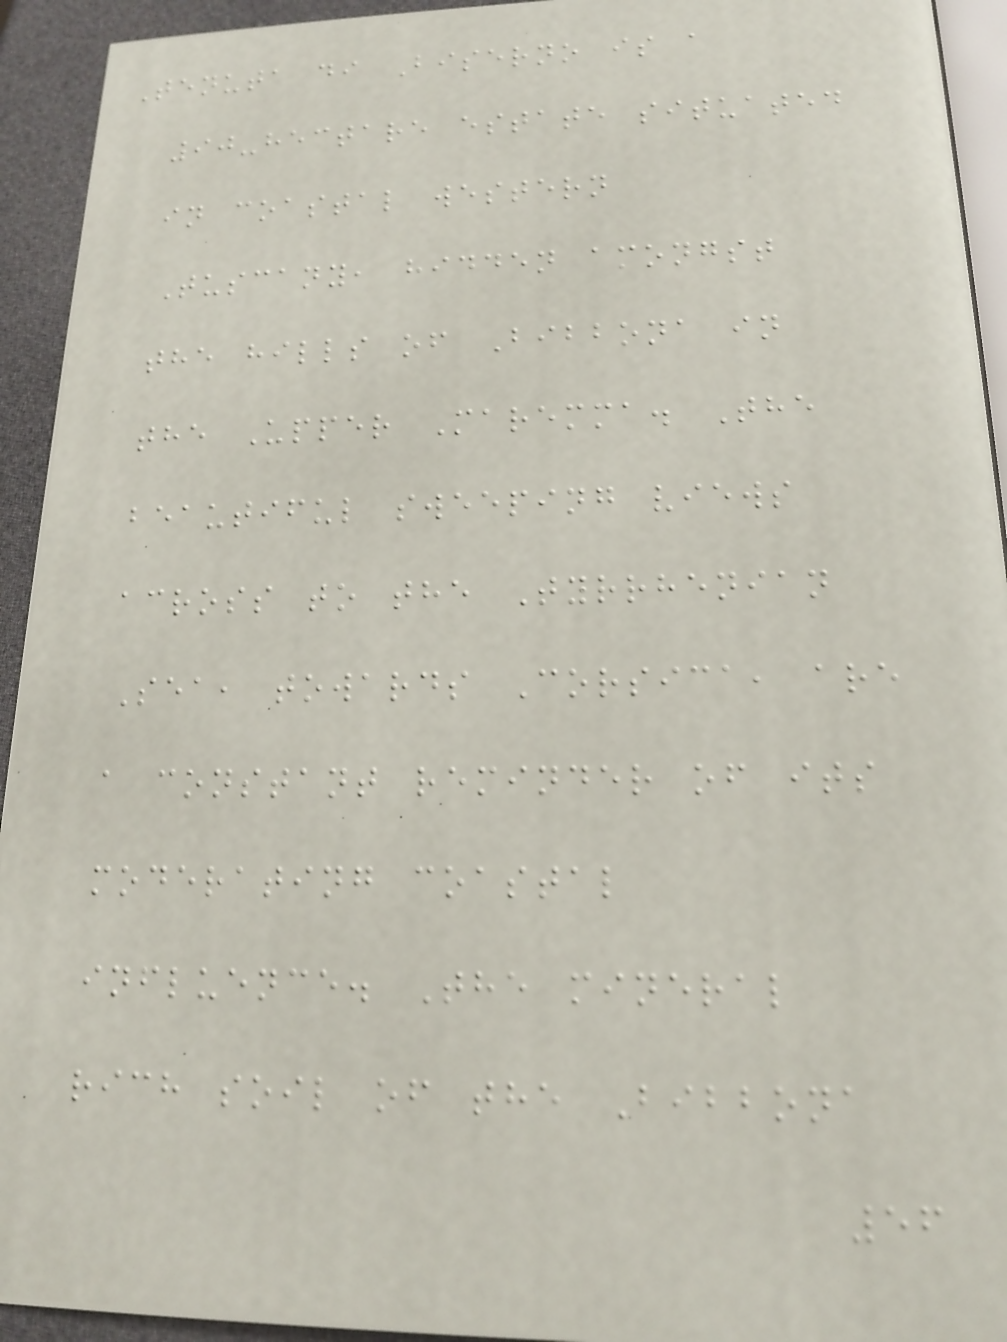Tenuta di Biserno is a
90-hectare estate situated
in coastal western
Tuscany, hidden amongst
the hills of Bibbona in
the Upper Maremma. The
beautiful sweeping views
across to the Tyrrhenian
Sea, towards Corsica, are
a constant reminder of its
moderating coastal
influence. The mineral
rich soil of the Bibbona
56
